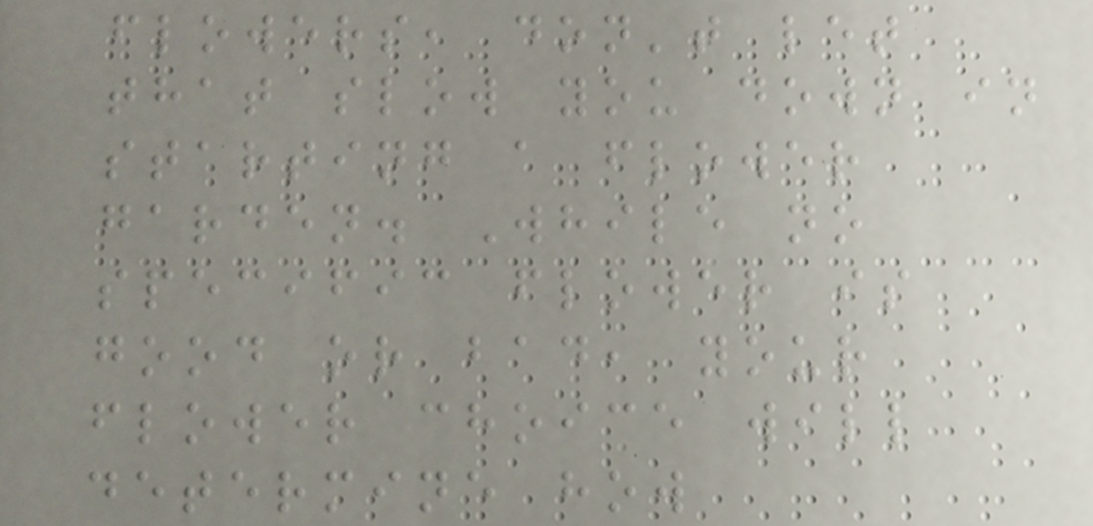flowers, don't let
that slow you down in
starting a flower
garden. While no
specific flower is
good or bad, your
flower choice will
determine how
